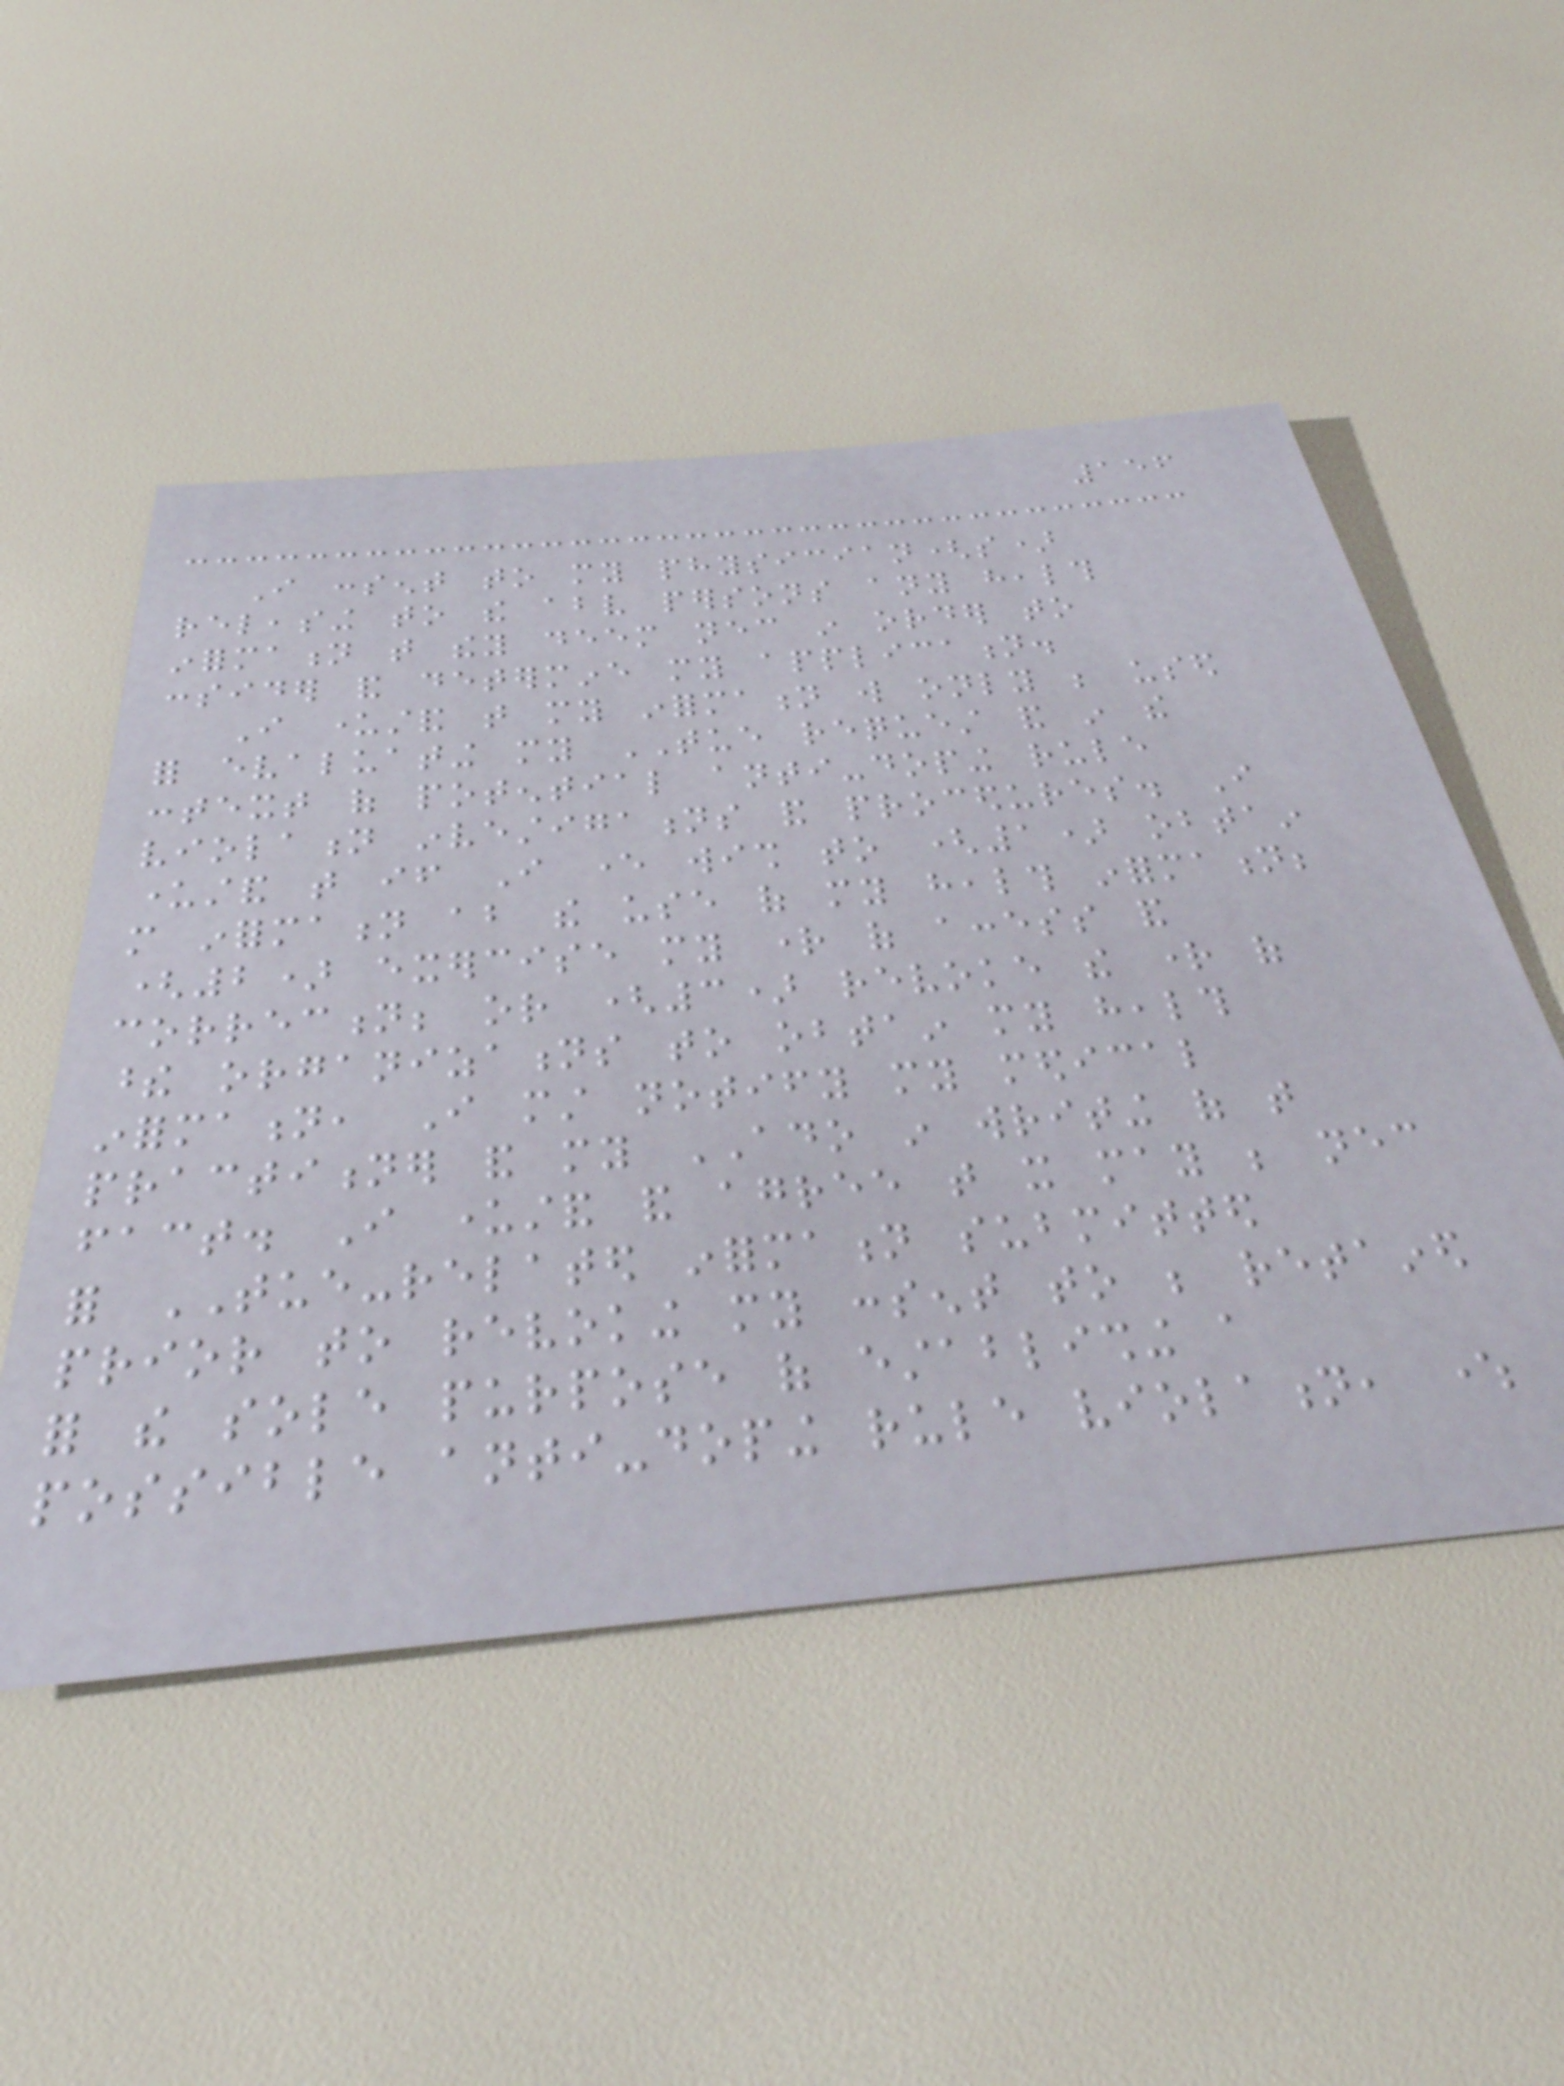156
I consent to my physician(s)
releasing to the above persons any health
information that they deem necessary in order to
consider and determine my application.
I understand that my information will only be used
for evaluating my TUE request and in the
context of potential anti-doping rule
violation investigations and procedures. I
understand that if I ever wish to (1) obtain
more information about the use of my health information;
(2) exercise my right of access and
correction; or (3) revoke the right of
these organizations to obtain my health
information, I must notify my medical
practitioner and my ADO in writing of that
fact. I understand and agree that it may be necessary
for TUE-related information submitted
prior to revoking my consent to be retained
for the sole purpose of establishing a
possible anti-doping rule violation, where
